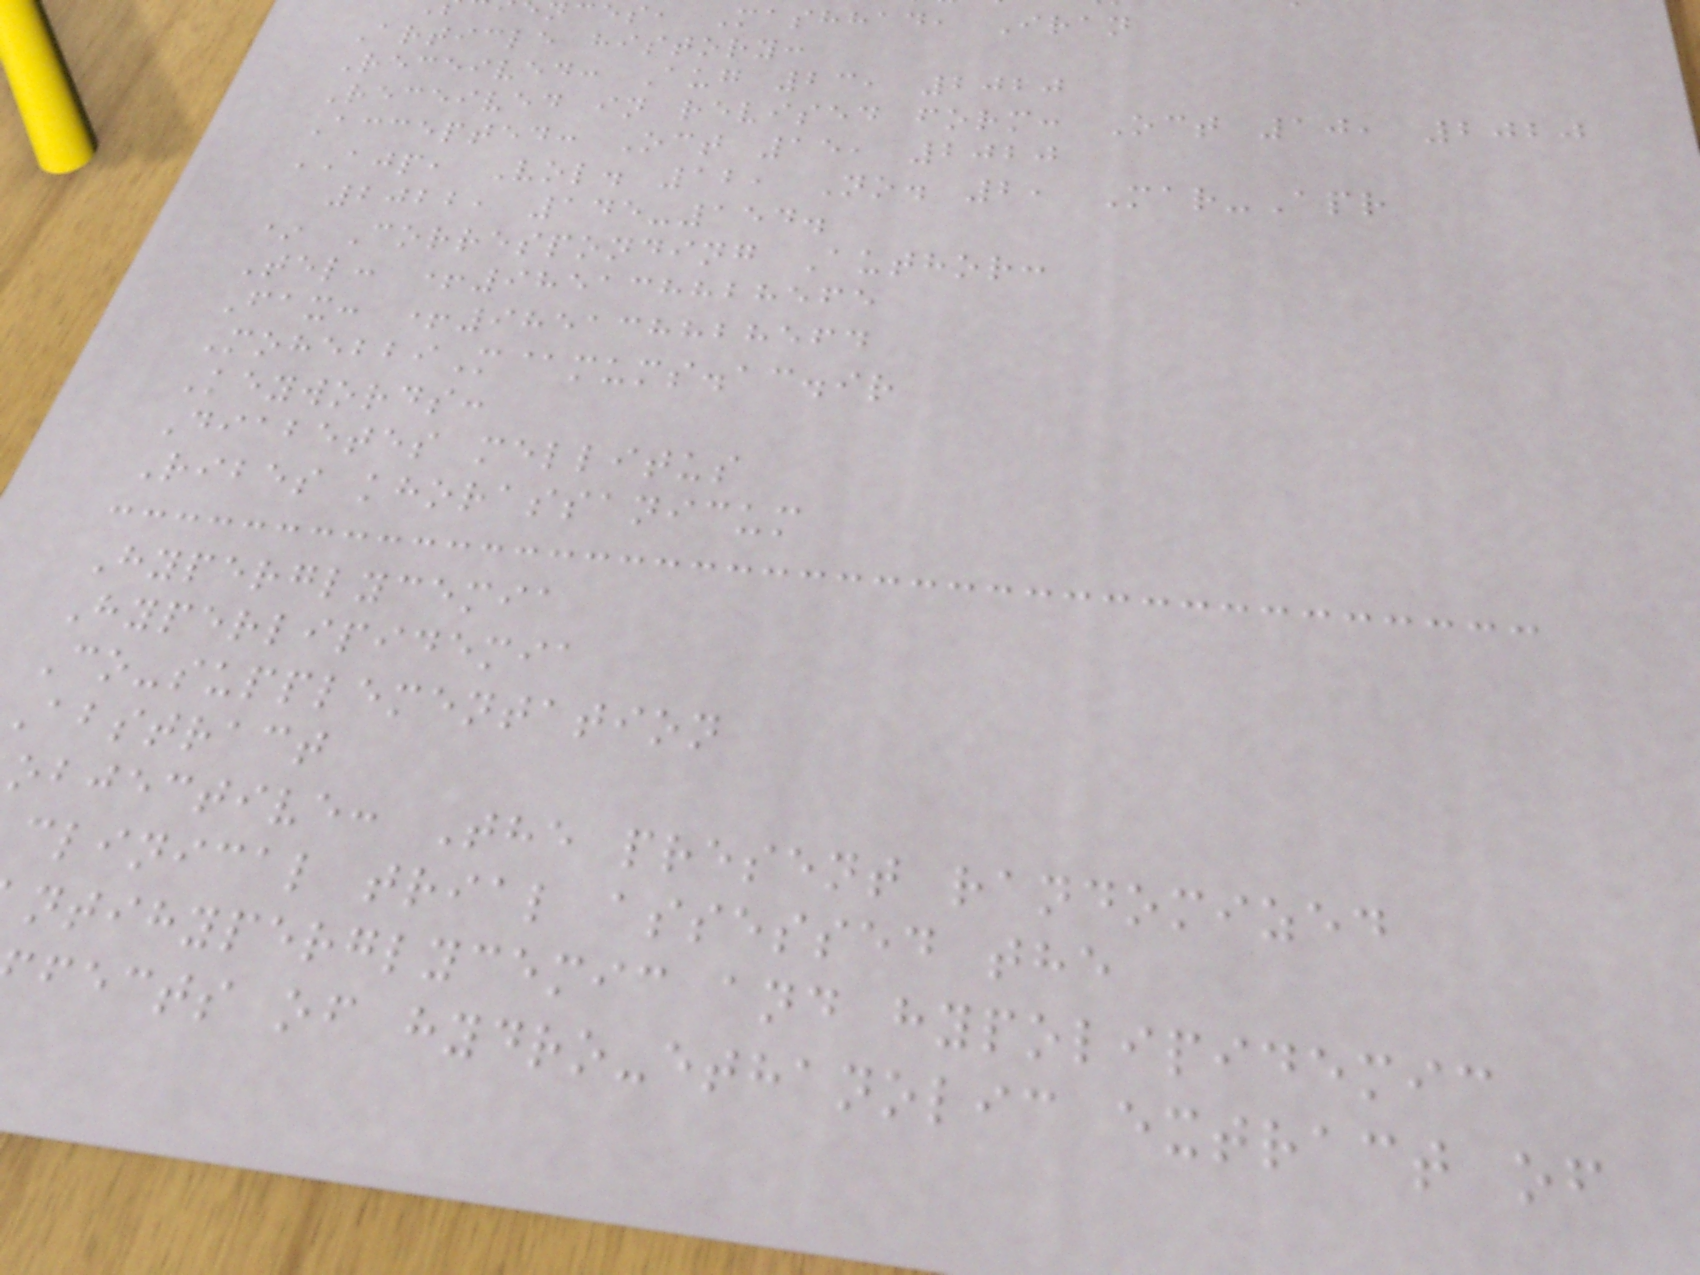ces, Mashhad, Iran
Article history:
Received: Aug 23, 2020
Received in revised form: Oct 10, 2020
Accepted: Oct 15, 2020
AJP, Vol. 12, No. 2, Mar-Apr
2022, 145-154.
* Corresponding Author:
Tel: +985138828565
Fax: +985138828564
MohebbiM@mums.ac.ir
Keywords:
Diabetes mellitus
Ribes khorassanicum
Hyperglycemia
Hyperlipidemia
Co-supplementation
abstract
objective: The present randomized
clinical trial assessed the
ntihyperglycemic and hypolipidemic
fects of hydro-ethanolic extract of
